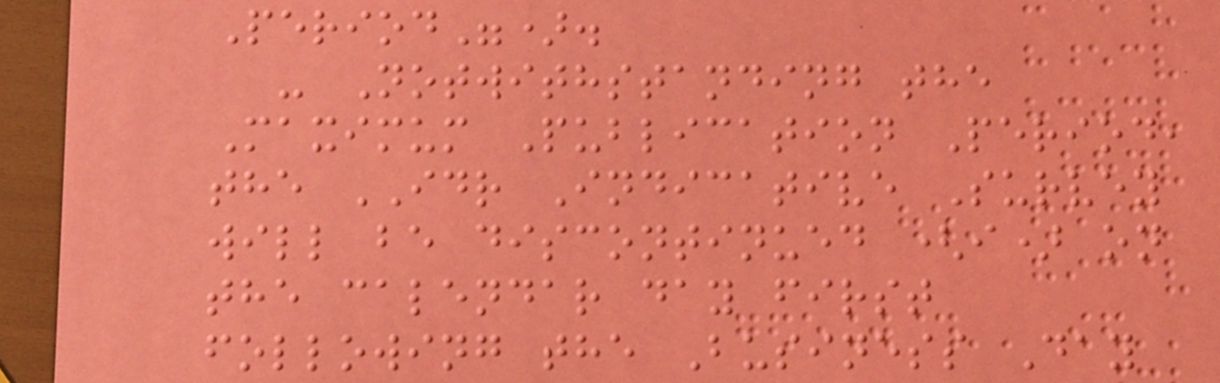Period").
- Notwithstanding the
Maximum Publication Period,
the IDR Indicative Survey
will be discontinued (i) on
the calendar day first
following the Business Day
